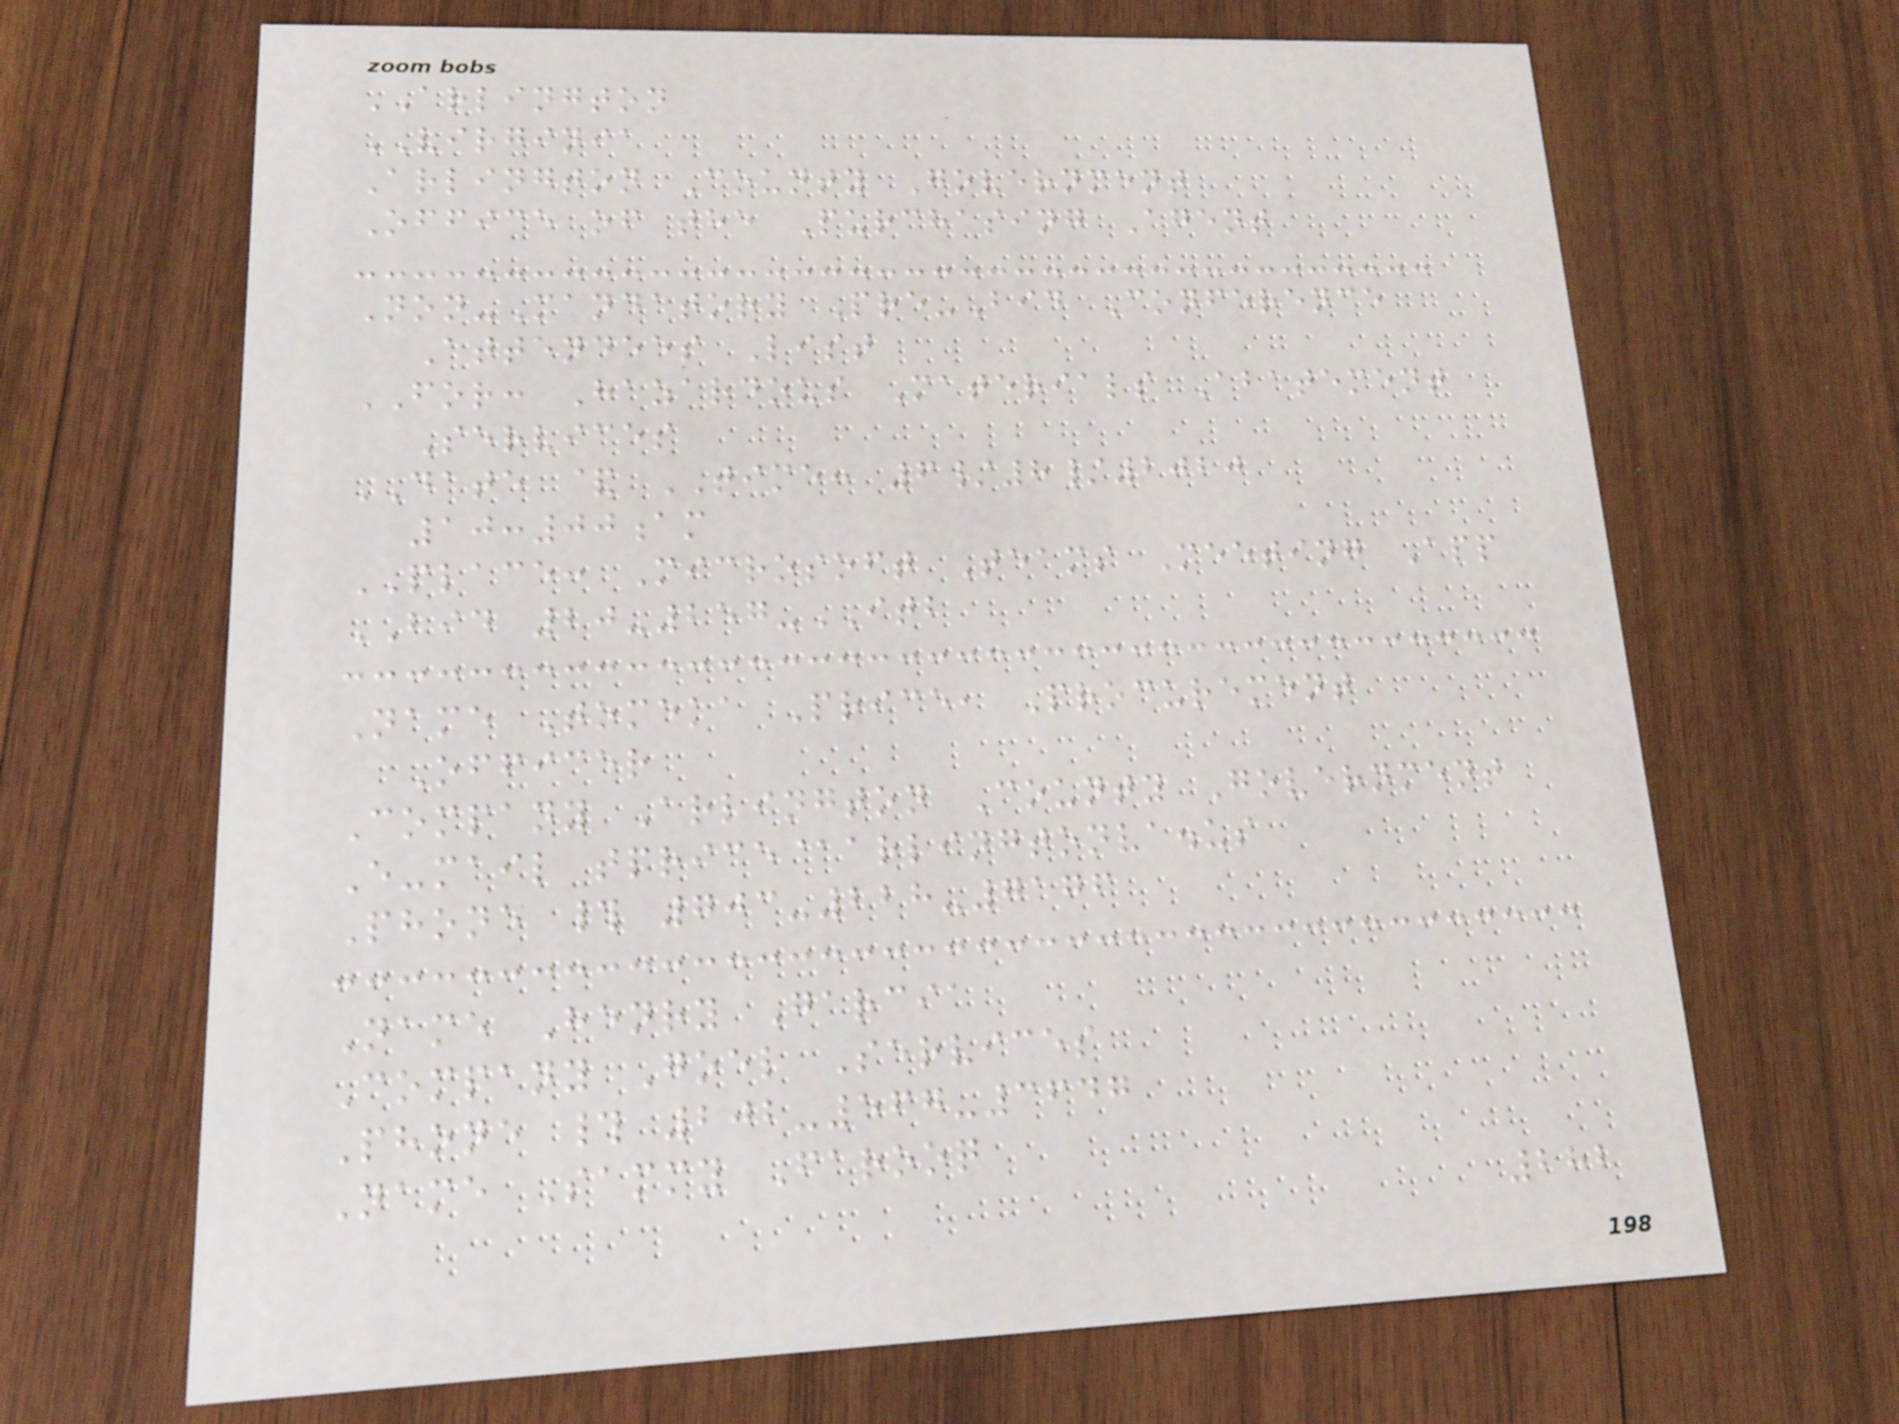ARLINGTON
VIRGINIA
Arlington County Government
Office of the Purchasing Agent
Non-Mandatory Pre-Bid Conference
Attendees List
FOR: Hazardous Materials Abatement
Services
DATE & TIME: 6/8/2020
10:00am
PLACE: Microsoft Teams Meeting App
BID 20-257-ITB
Name Tomeka Price, Procurement
Officer
Company Arlington County Government
E-mail tprice@arlingtonva.us
Phone # 703-228-7176
Name Henry Garcia
Company Goel Services
Phone # 202-567-3647
Name Sammy Farooq
282
